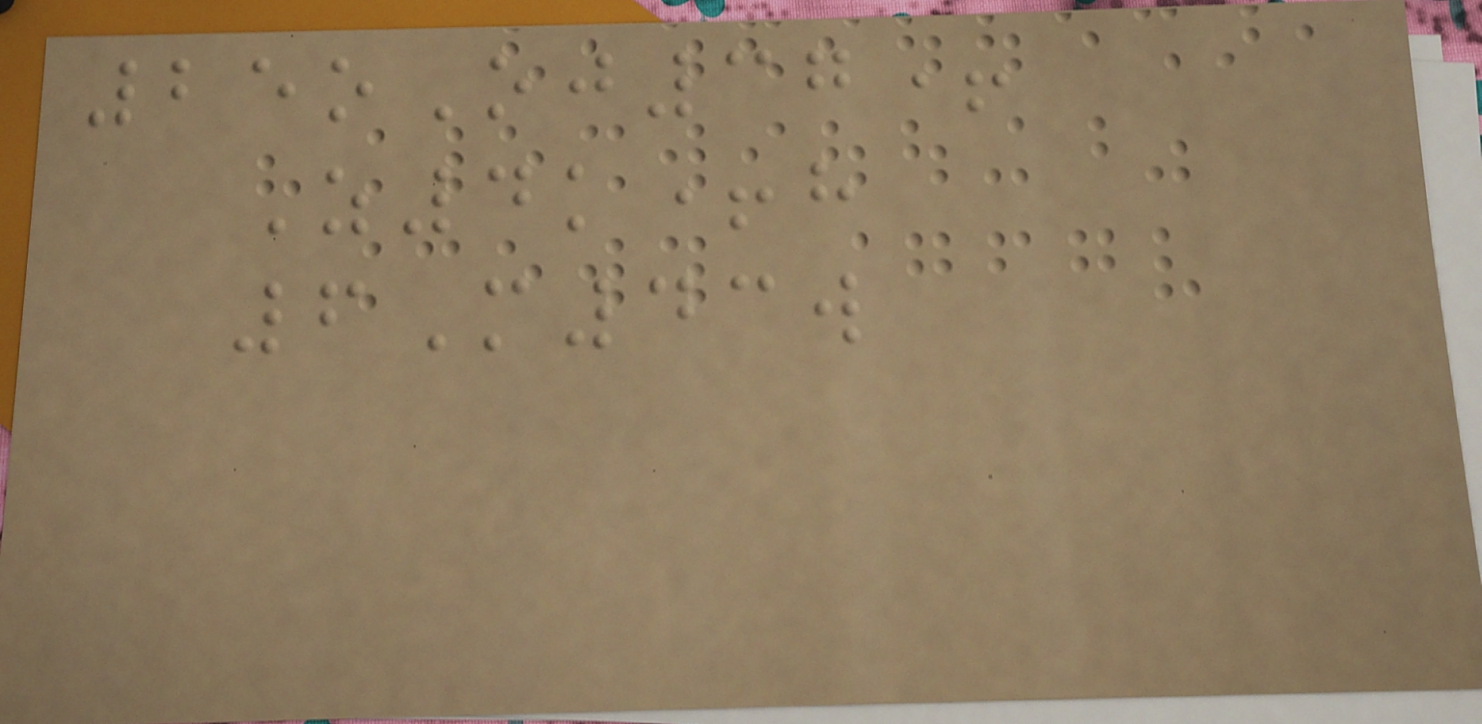25oOj37+
Z4k+h
6M43w
